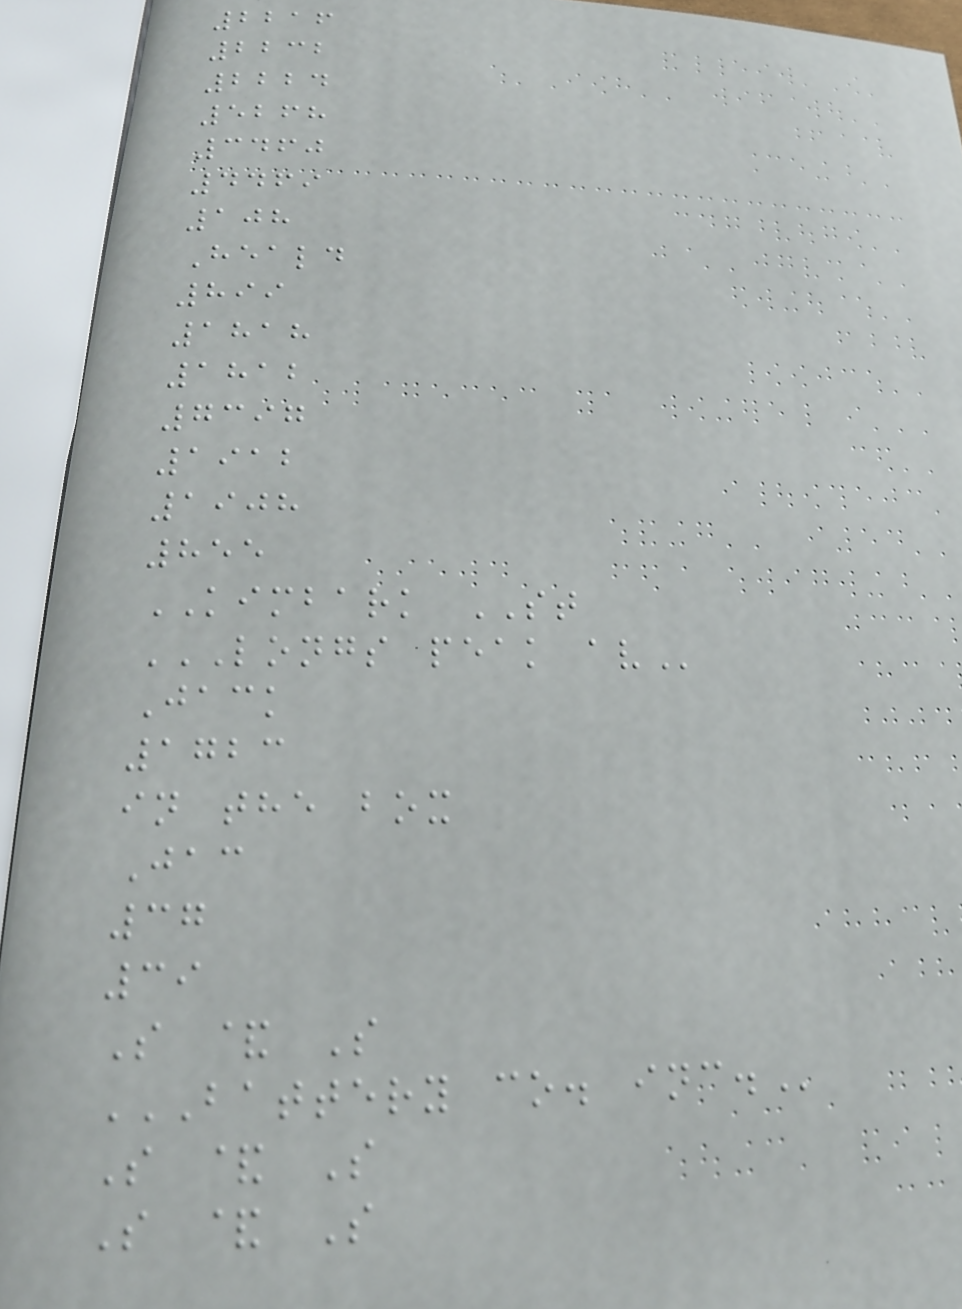2216
2232
2224
5268
3460
4469
108
Heald
899
1818
1812
7397
1912
1908
855
KIMBARK ST
LONGS PEAK AV
Jack
1723
in the box
Jac
37
39
S & S
BATTERY CO. INC.
S & S
S & S
